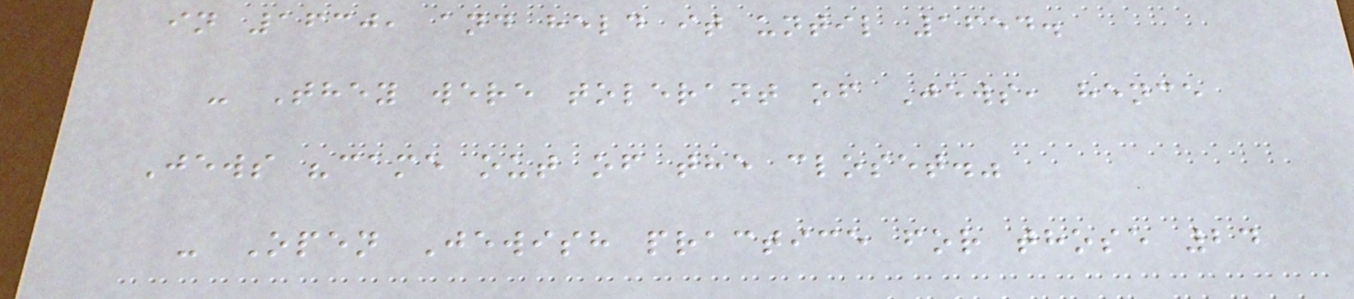in 1630, and held it until 1654.
- They were tolerant of Jews, hence
Jews "came out of the closet."
- Open Jewish practice for those 24
